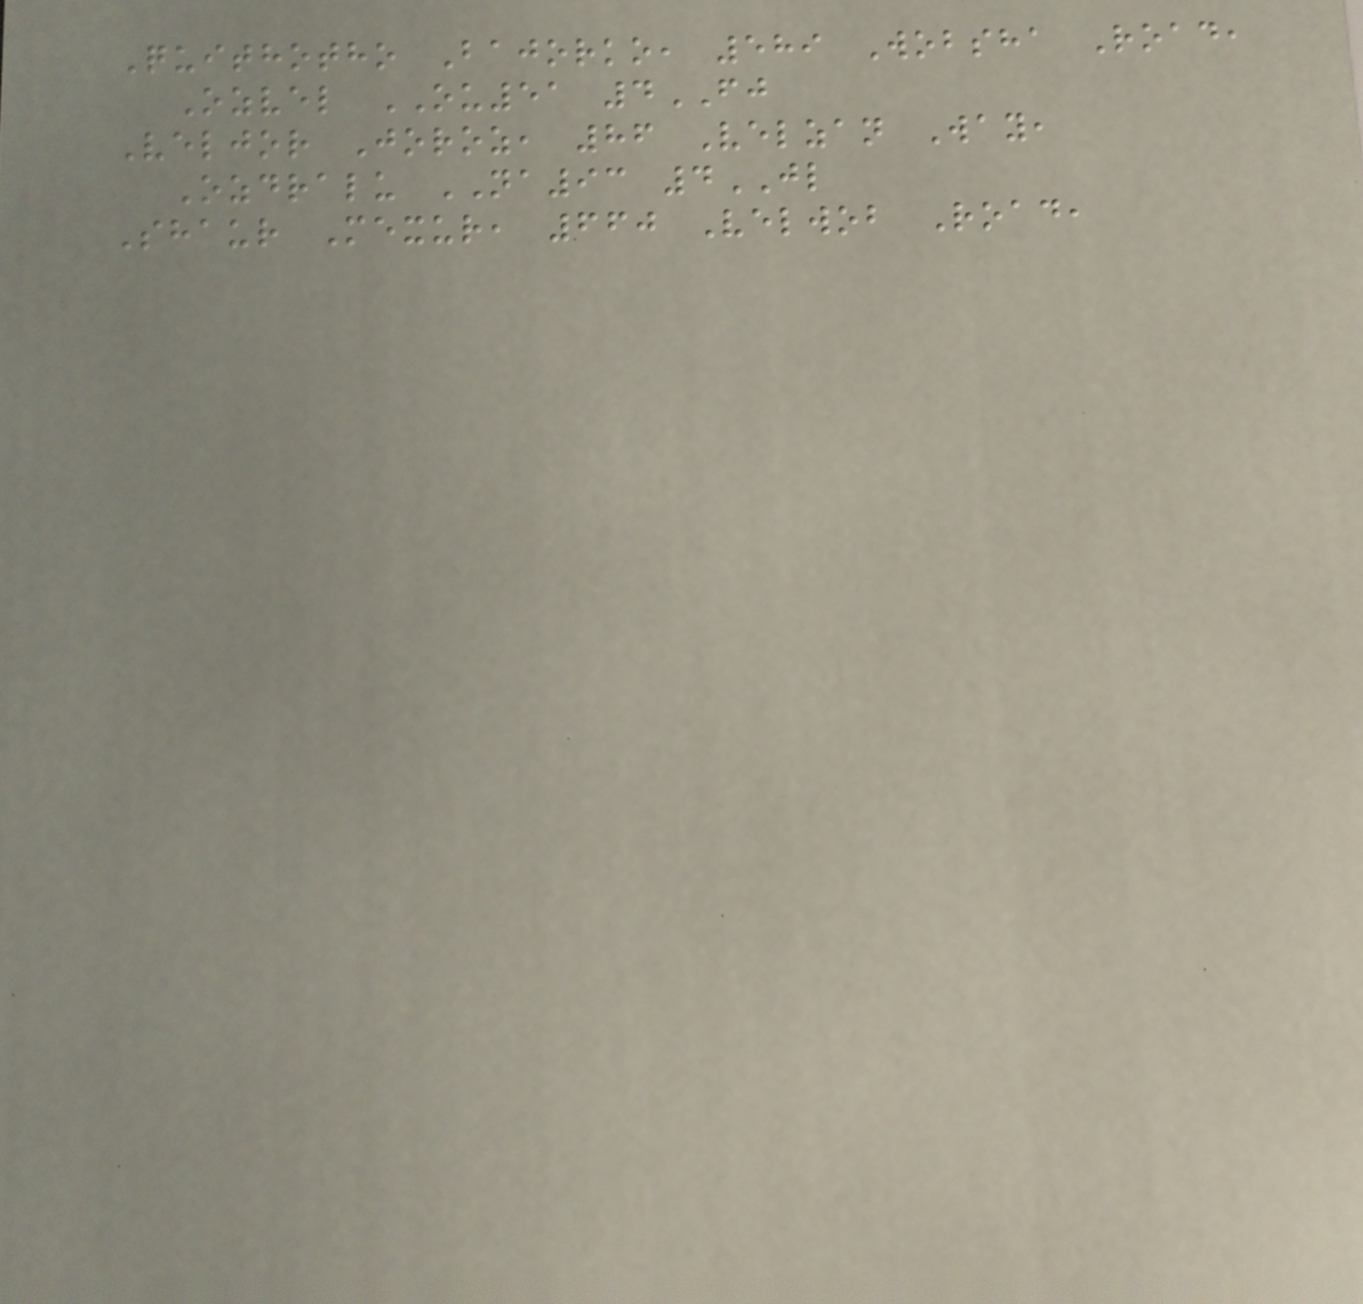Quithotho Bajorko, 589 Wobsha Road,
Ozvel OU51 4FJ
Veljor Joroz, 86 Velzan Way,
Ozdralu NA93 4JL
Shaur Mexur, 660 Velwob Road,
